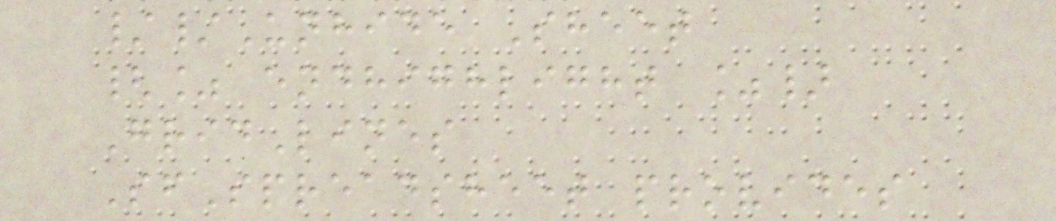//Unhide Sheet
{% endhighlight %}
GridLines
SfSpreadsheet provides
